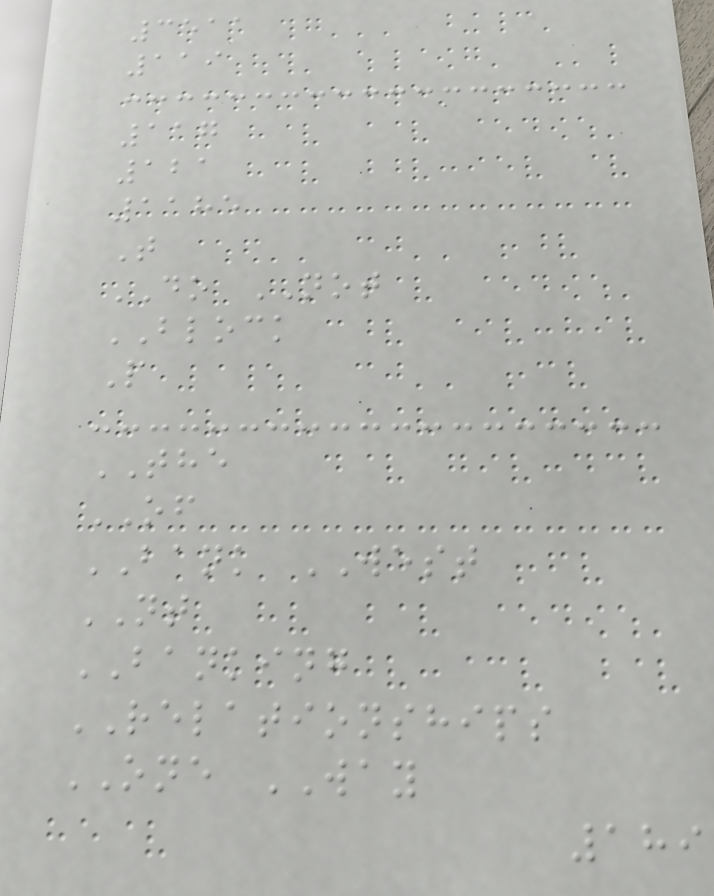3511
119
117
121
1185
T
DO NOT
BLOCK
P
THE
OF
BANK WEST
NT
BANKING
RELATIONSHIPS
ONE WAY
189
